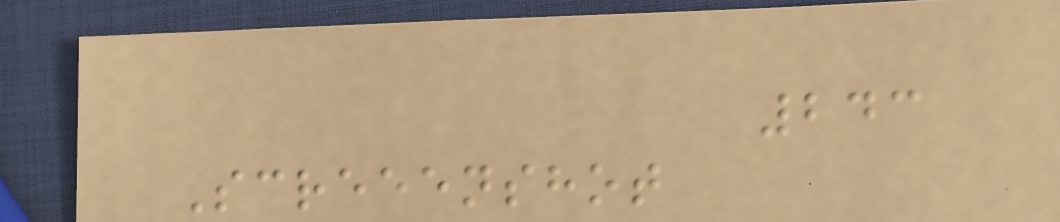243
Screeenshot
